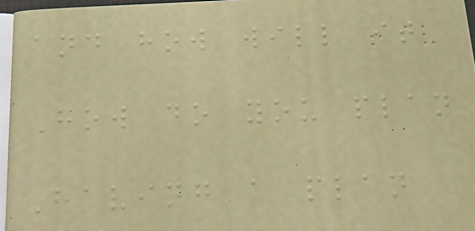and how will it
How do you plan
Having a plan
